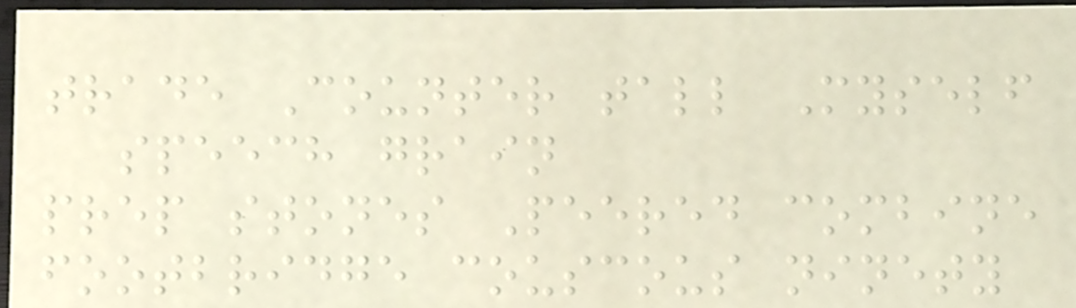trade Counter tall Myself
speech grain
prep stones Peered combine
footbridge couscous ninety
